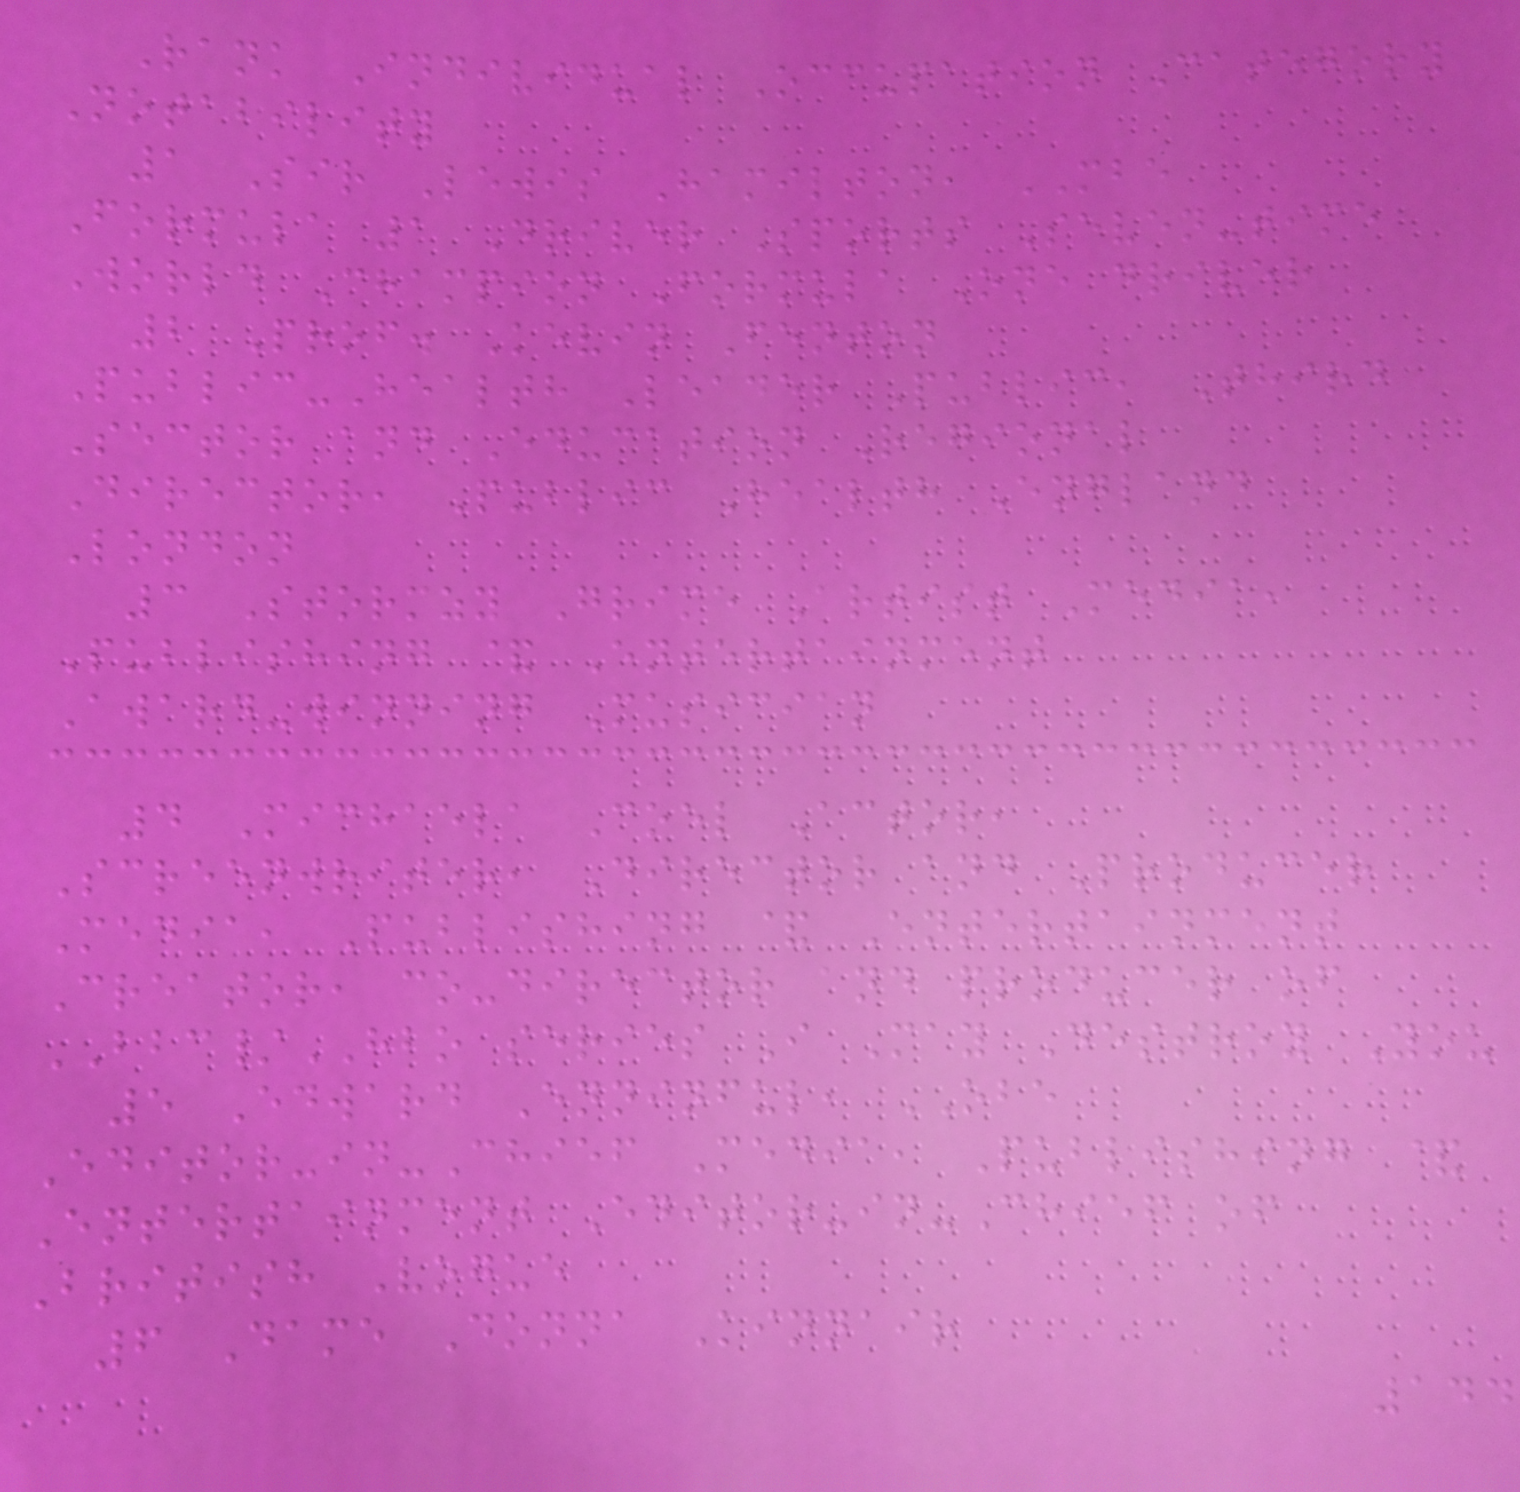Rank Individual Occupation Category
Notability
1 Sir Lewis Hamilton, MBE
Formula 1 Driver Sports Seven-time
World Champion Formula One driver
2 Prof. Kevin Fenton
Public-Health Leader Public, Third
Sector and Education Regional
Director, Public Health England
London
3 Stormzy Grime Artist Media,
Publishing & Entertainment
Award-winning Musician
4 Michaela Coel Actor,
Screenwriter, Director and Producer
Media, Publishing & Entertainment
Creator, co-director and producer of
BBC/HBO series I May Destroy You
5 Edward Enninful, OBE
Editor-in-Chief Media, Publishing &
Entertainment Editor-in-Chief of
British Vogue
6 Dame Donna Kinnair
144
